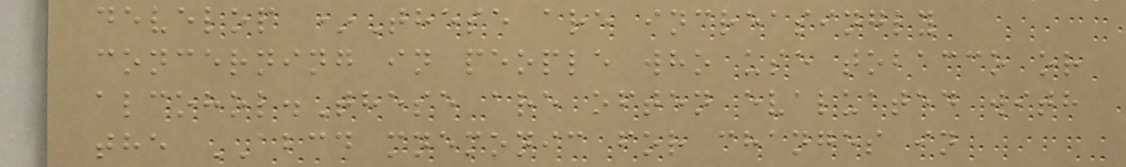develop *These are increasingly
concerning in people who use tobacco or
alcohol.These are often evaluated with
the ABCD mnemonic for changes in
